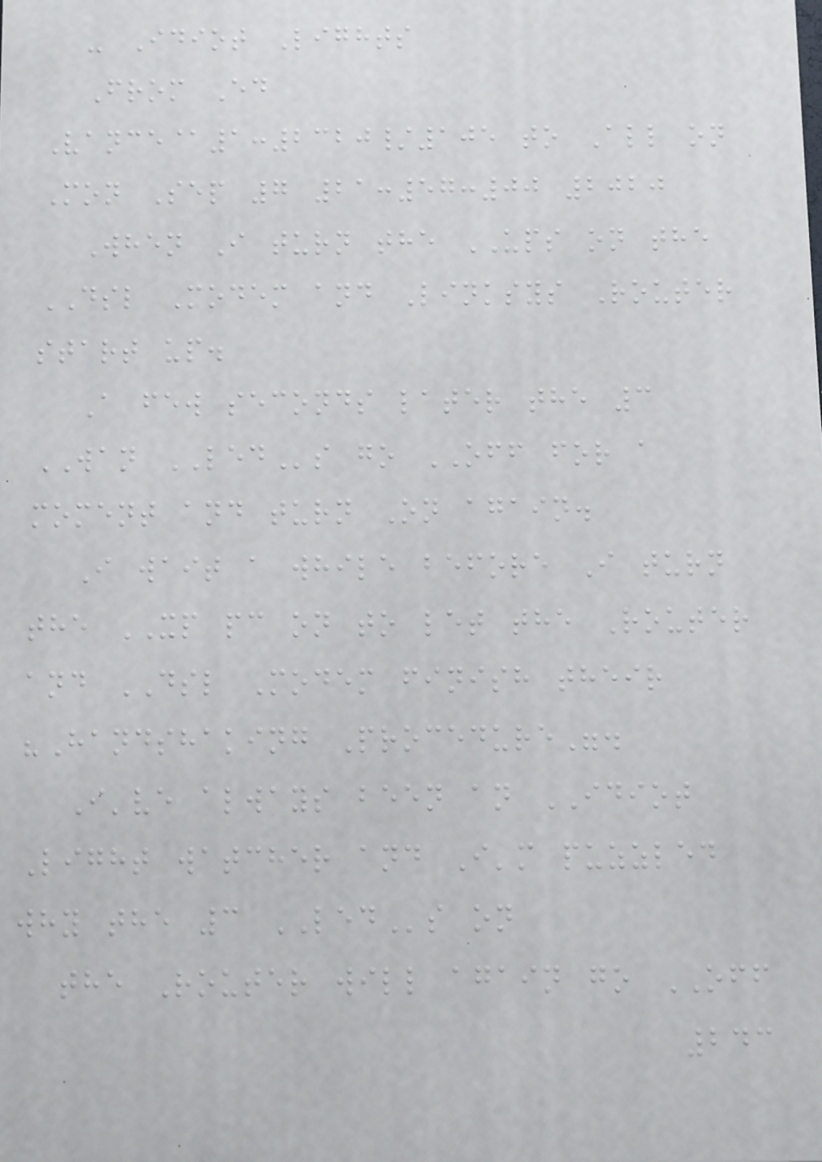- Idiot Lights
From Ed
Vance@1:2320/105 to All on
Mon Sep 7 21:57:00 2020
When I turn the UPS on the
DSL Modem and Linksys Router
start up.
A few seconds later the 3
WAN LEDs go OFF for a
moment and turn On again.
I wait a while before I turn
the XP pc on to let the Router
and DSL Modem finish their
"Handshaking Procedure".
I've always been an IDIOT
Light watcher and I'm puzzled
why the 3 LEDs on
the Router will again go OFF
243
